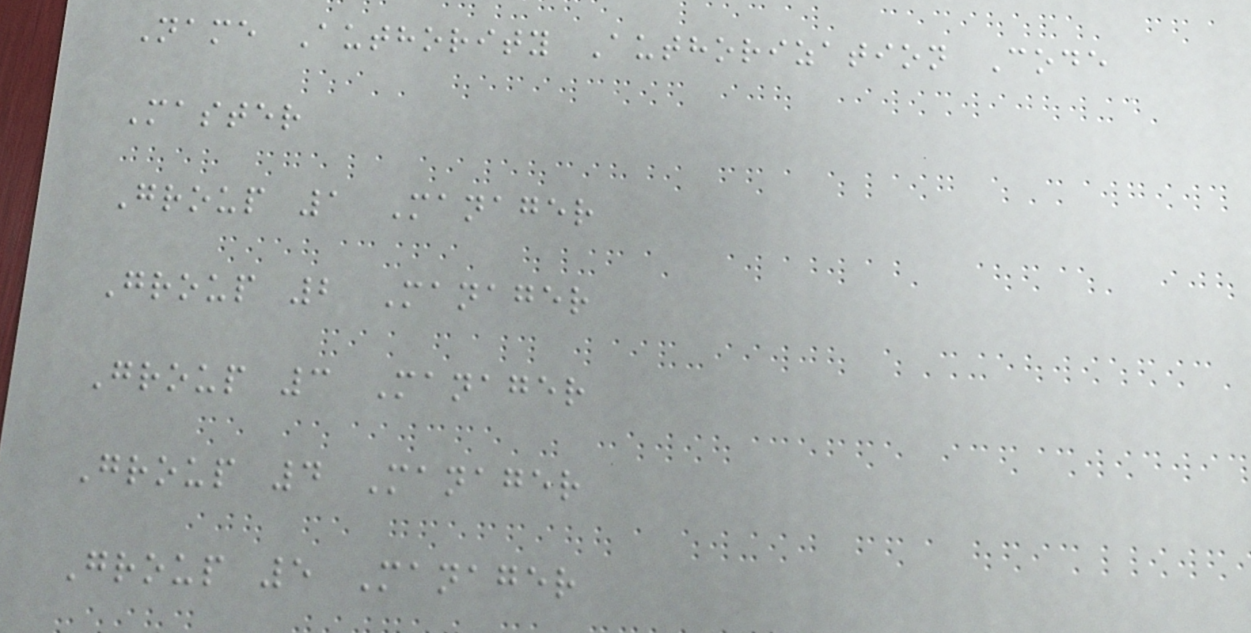Name Authority Authorization Code
Master
Group 1 Manager
Group 2 Manager
Group 3 Manager
Group 4 Manager
Group 5 Manager
